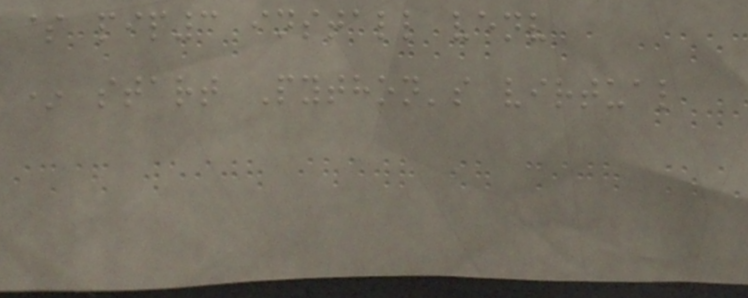$ pip3 install venv
* start Python's virtual
